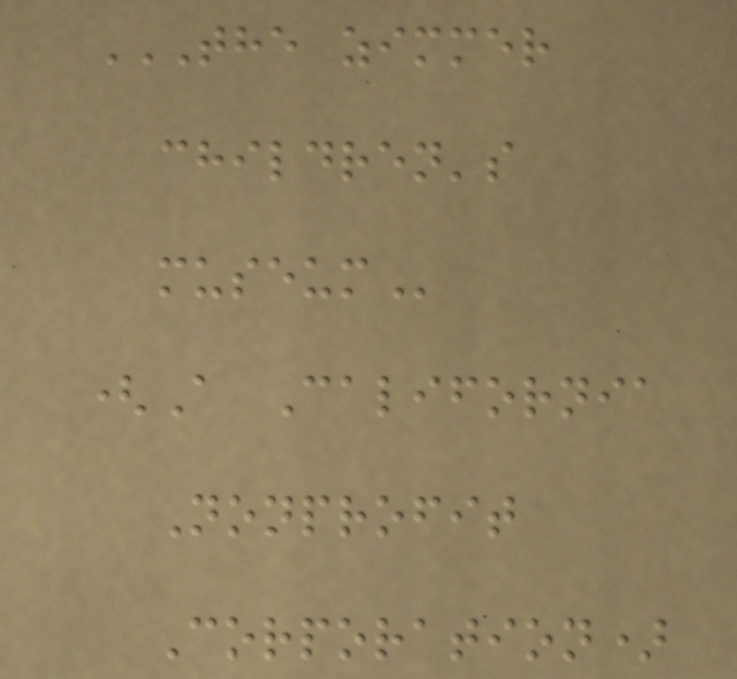THE ZIMMER
CHILDREN'S
MUSEUM
(A California
Nonprofit
Corporation)
